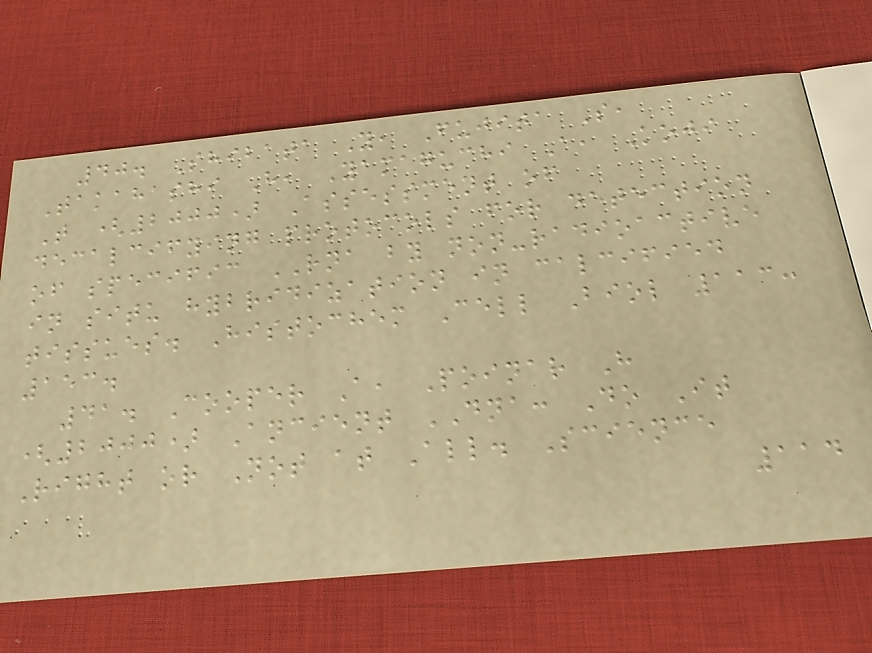40. Shibata Y, Fujita S,
Takahashi H, Yamaguchi A, Koji
T (2000) Assessment of
decalcifying protocols for detection
of specific RNA by non-radioactive
in situ hybridization in calcified
tissues. Histochem Cell Biol 113:
153.
41. Cooper A, Poinar H
(2000) Ancient DNA: Do It
Right or Not at All. Science
114
